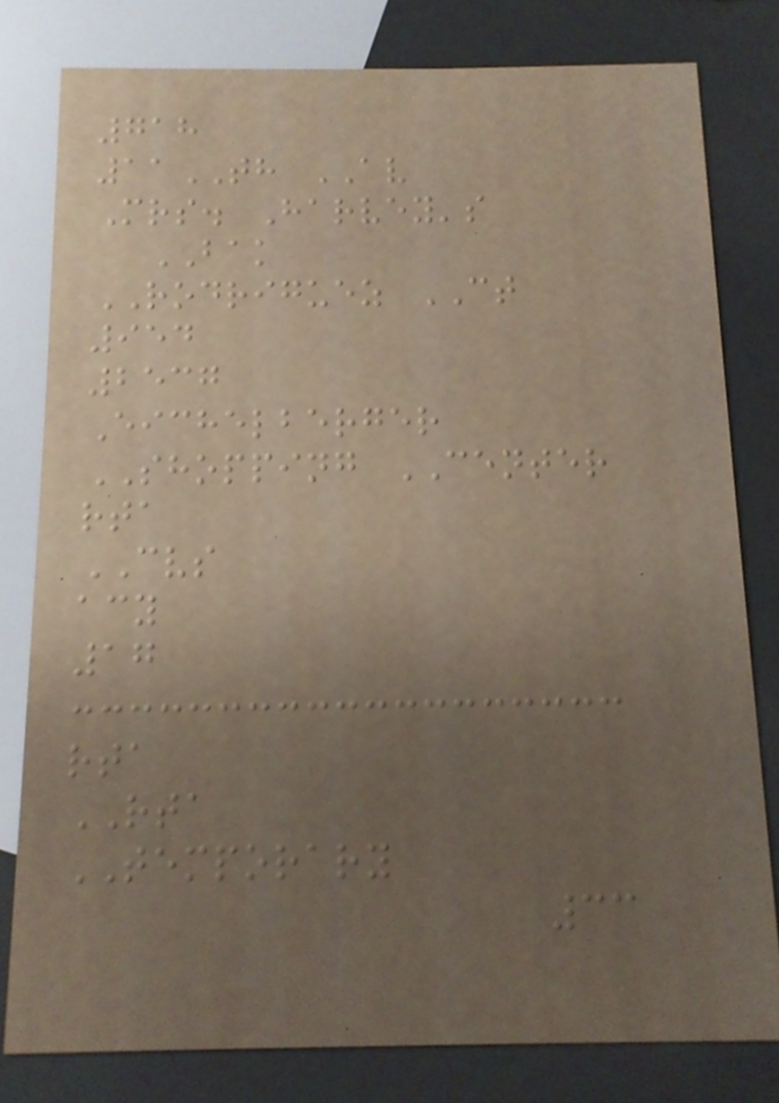718
11TH AV
Mrs. Harvey's
BAK
RODRIGUEZ CT
954
2537
Eichelberger
SHOPPING CENTER
rta
CVS
acy
17
rta
RTA
TEMPORARY
33
